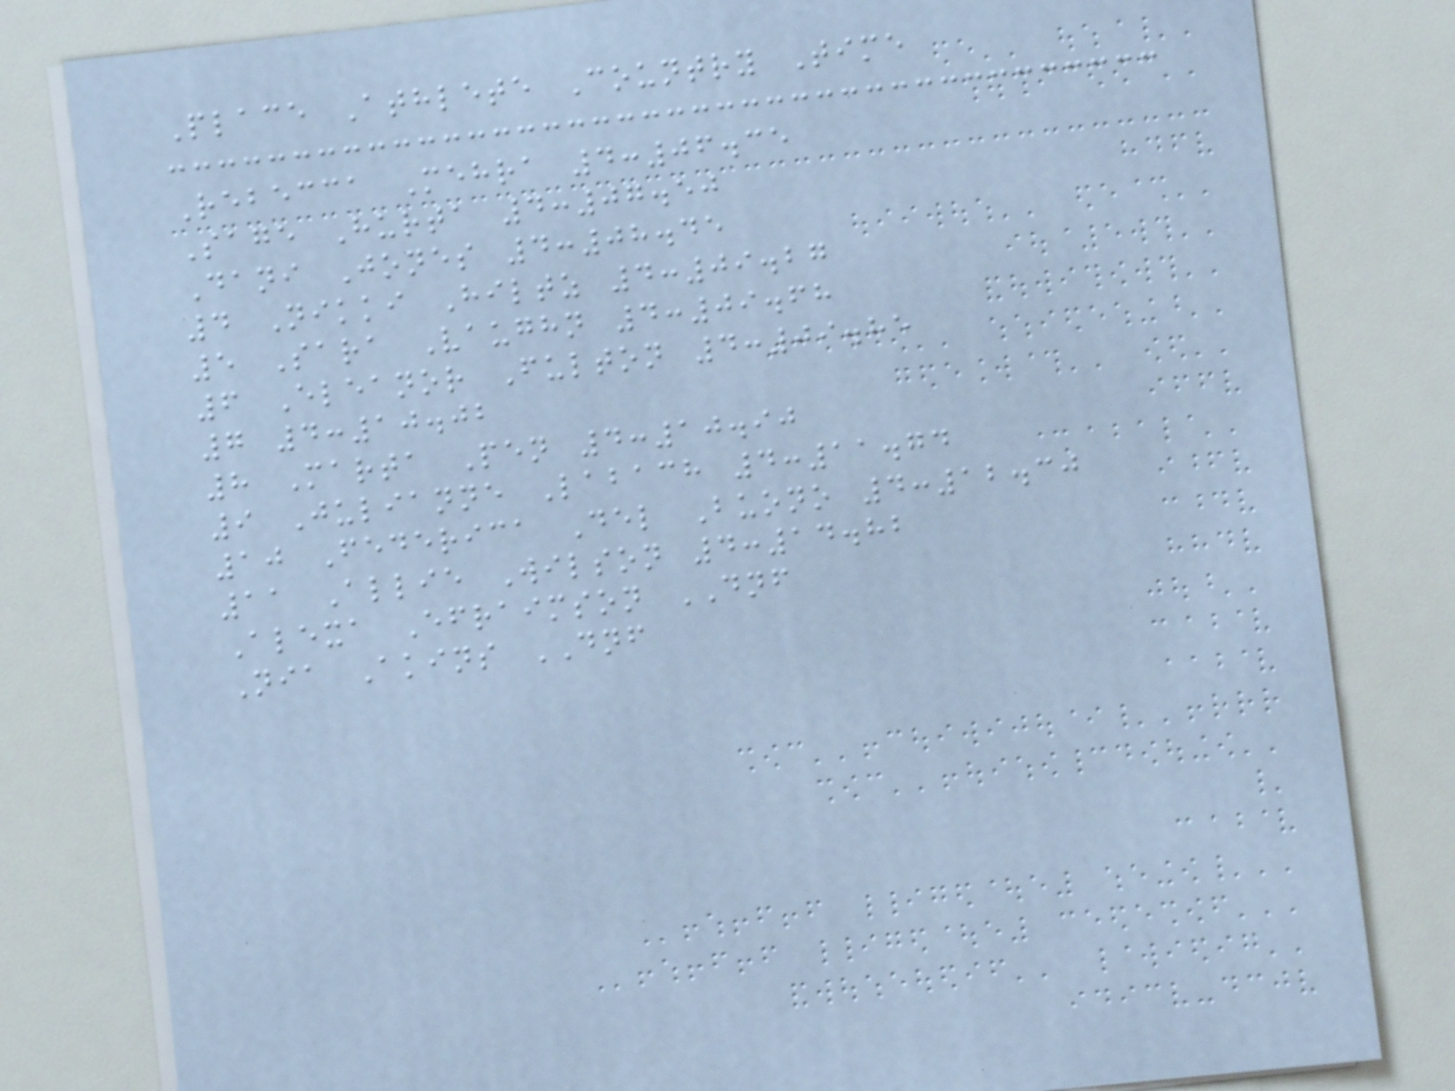Place Athlete Country Time
Rebecca Mehra 4:06.35
Sage Hurta 4:07.50
Dani Jones 4:08.45
4 Nikki Hiltz 4:09.27
5 Sara Vaughn 4:09.68
6 Eleanor Fulton 4:09.85
7 4:10.02
8 Marta Pen 4:10.90
9 Julianne Labach 4:11.74
10 Federica Del Buono 4:12.30
11 Allie Wilson 4:14.82
Alexa Efraimson DNF
Nia Akins DNF
